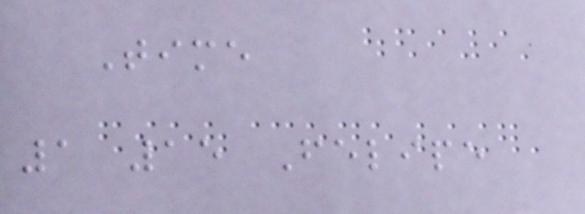Time
1 15 Felipe
